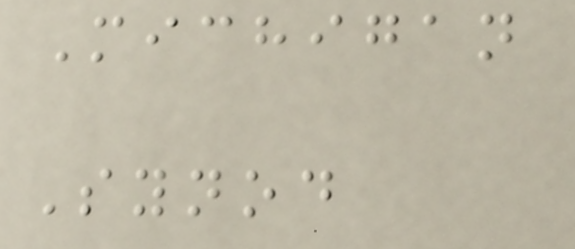Michigan
Synod
